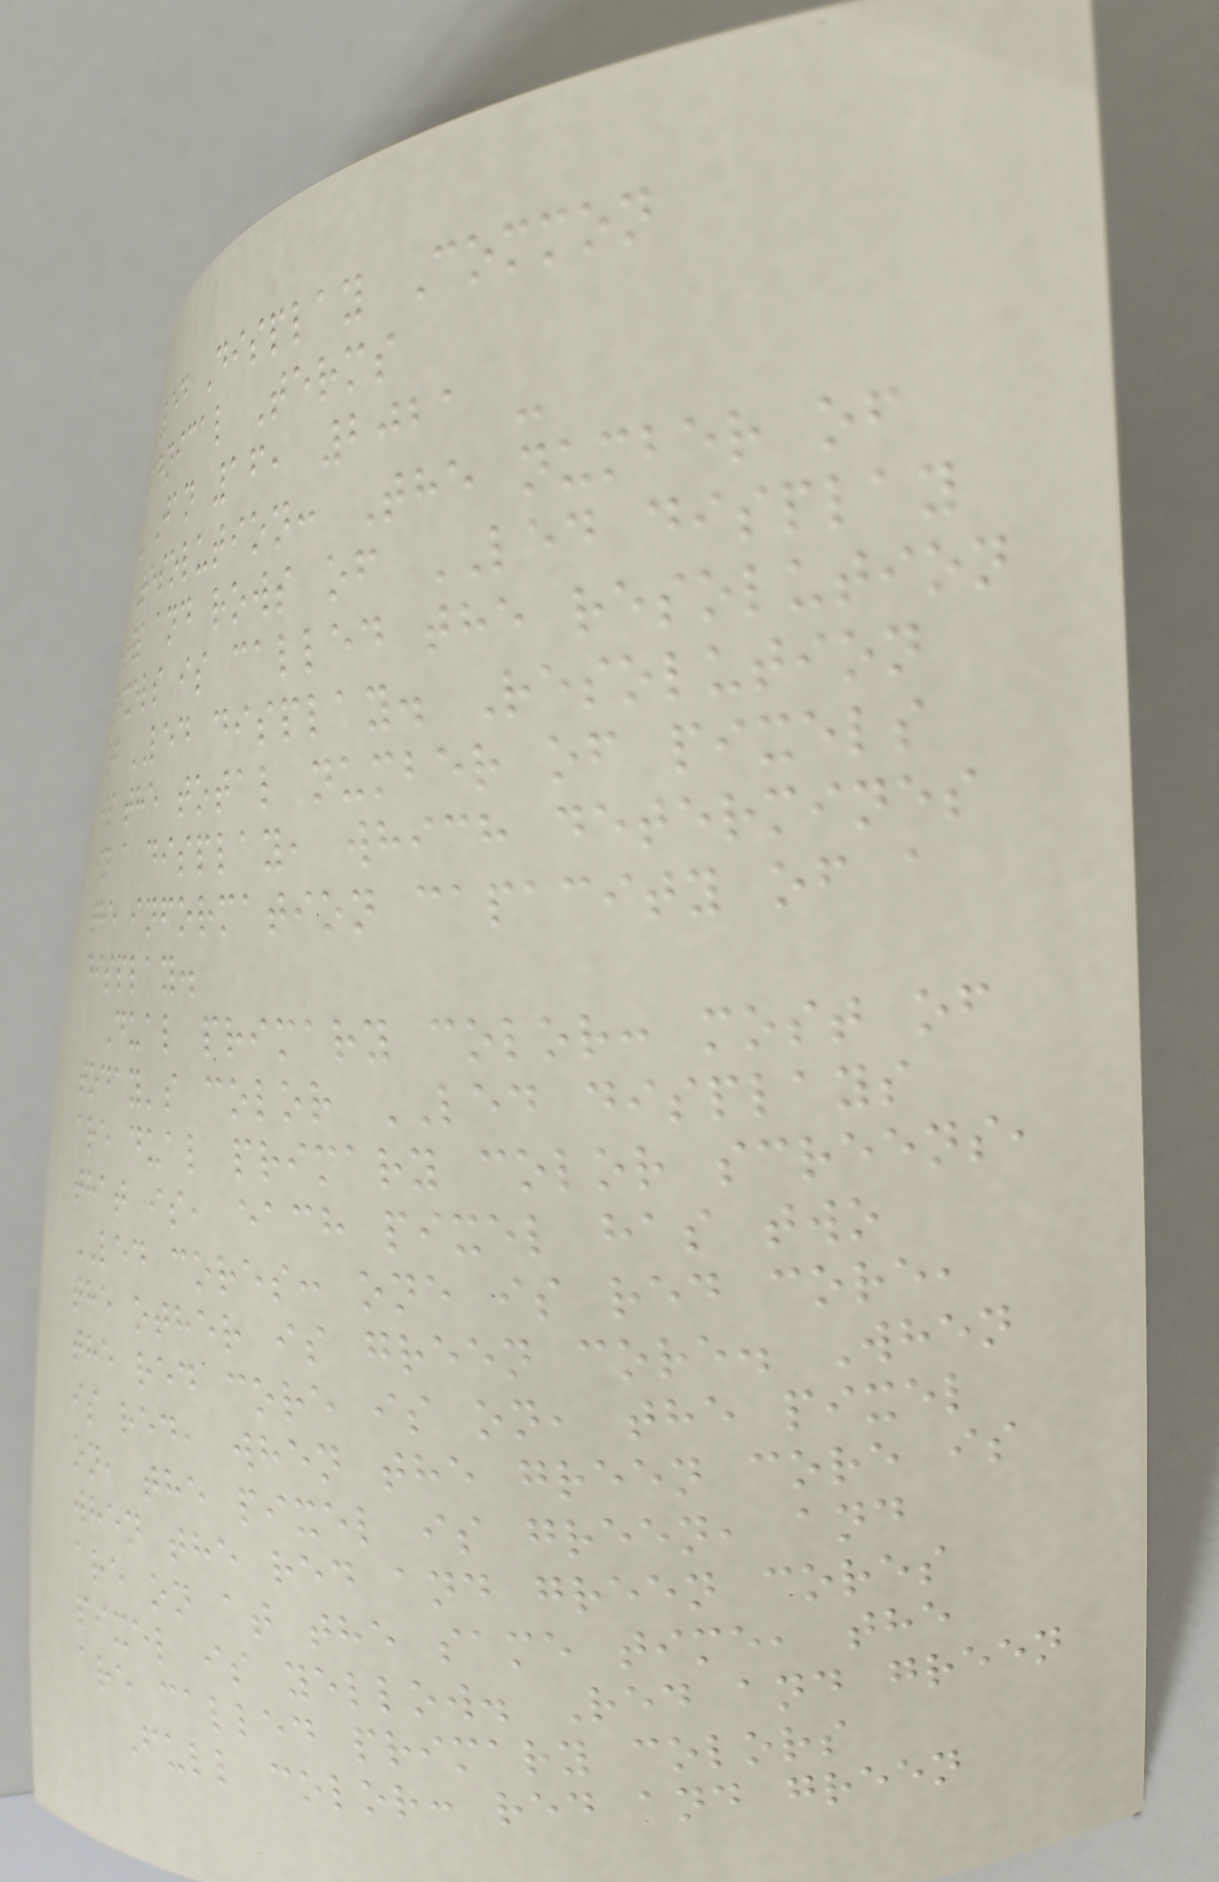LED Display Common
Technical Terms
- Jan 16, 2021 -
Resolution: The number of
rows and rows of LED display
pixels is called the resolution
of LED display. Resolution
is the total number of pixels
in a display, which determines
the information capacity of a
display.
Dual primary color: most of
today's color LED displays
are dual primary color screens,
that is, each pixel has two
LED cores: one is red core,
the other is green core. When
the red core is on, the pixel
is red, when the green core is
on, the pixel is green, and
when the red and green cores
are on at the same time, the
pixel is yellow. Red and green
are called primary colors
Full color: red and green
